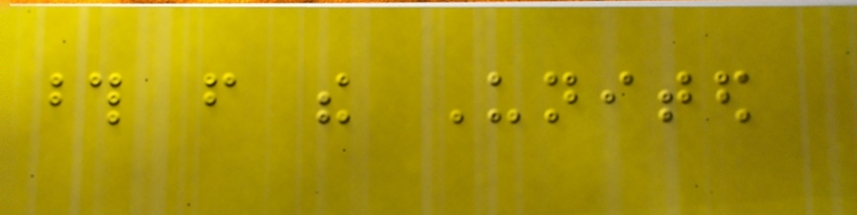those from the United
